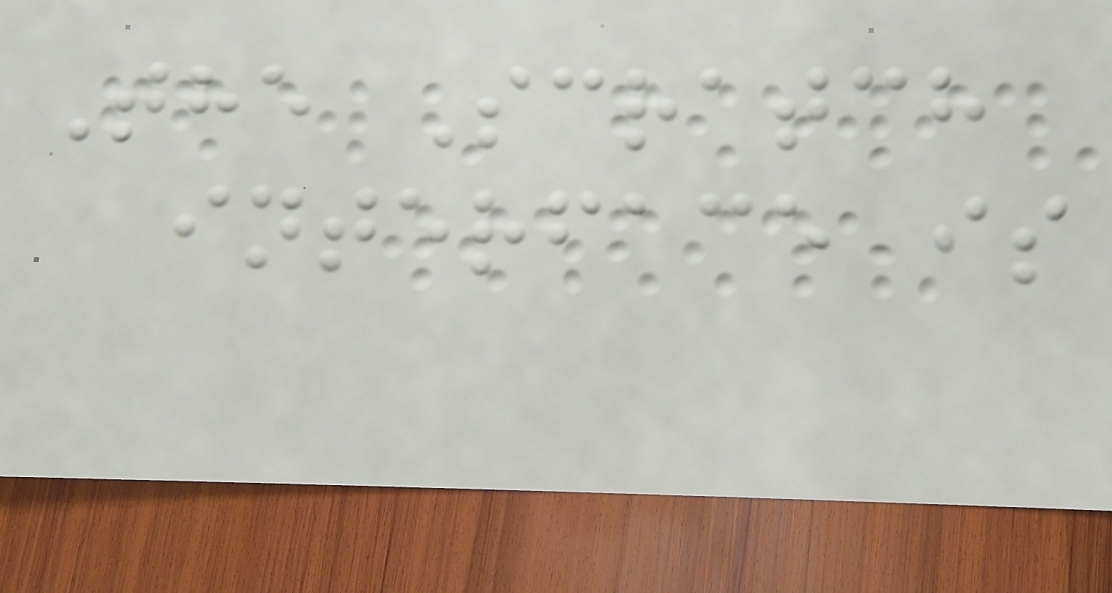The Scratch
interface is
